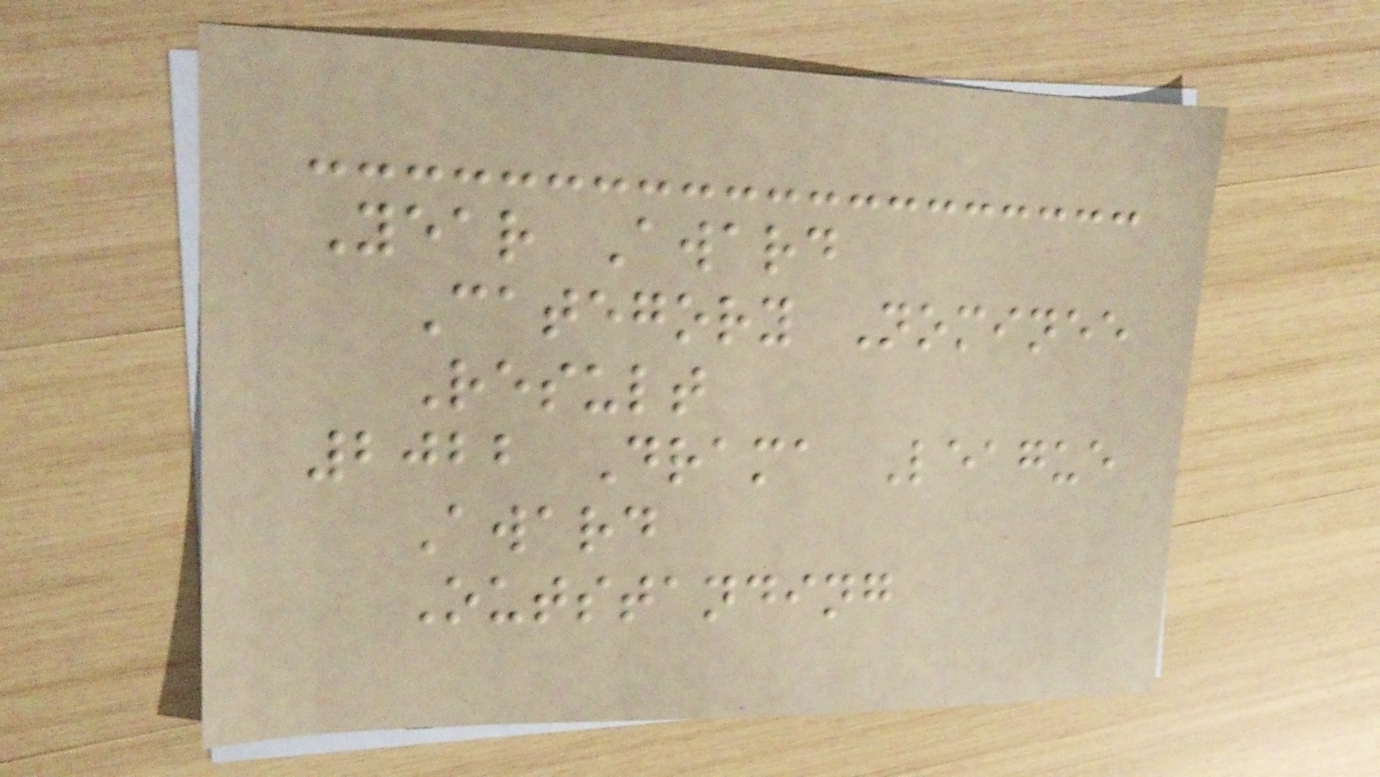Year Award
Category Nominee
Result
2022 Drama League
Award
Outstanding
